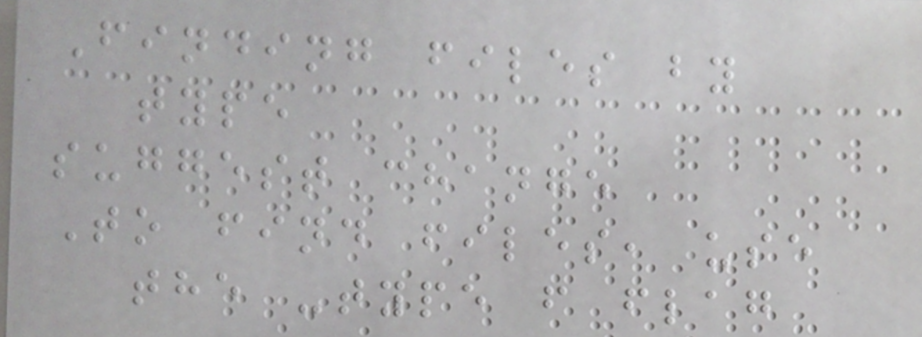Finding files by
type
suggest change
To find files, use
the -type f flag
